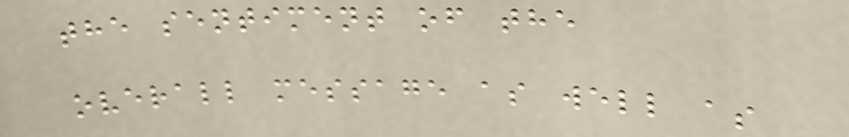the sentiment of the
overall message as well as
